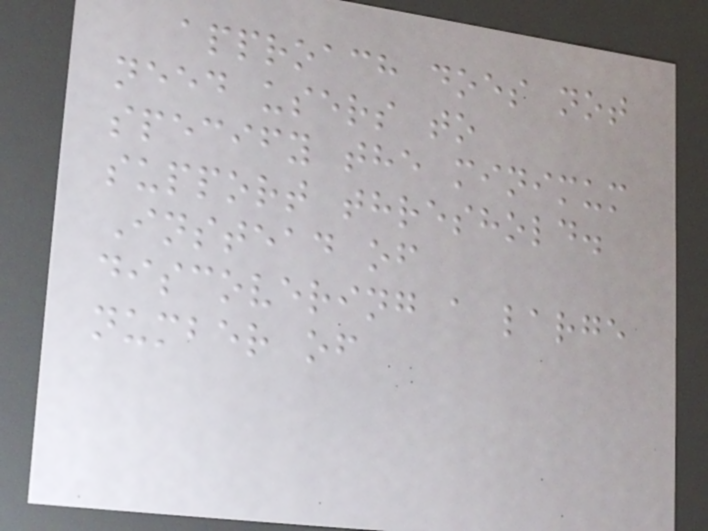approach does not
need users to
specify the minimum
support threshold.
Instead of
discovering a large
number of
